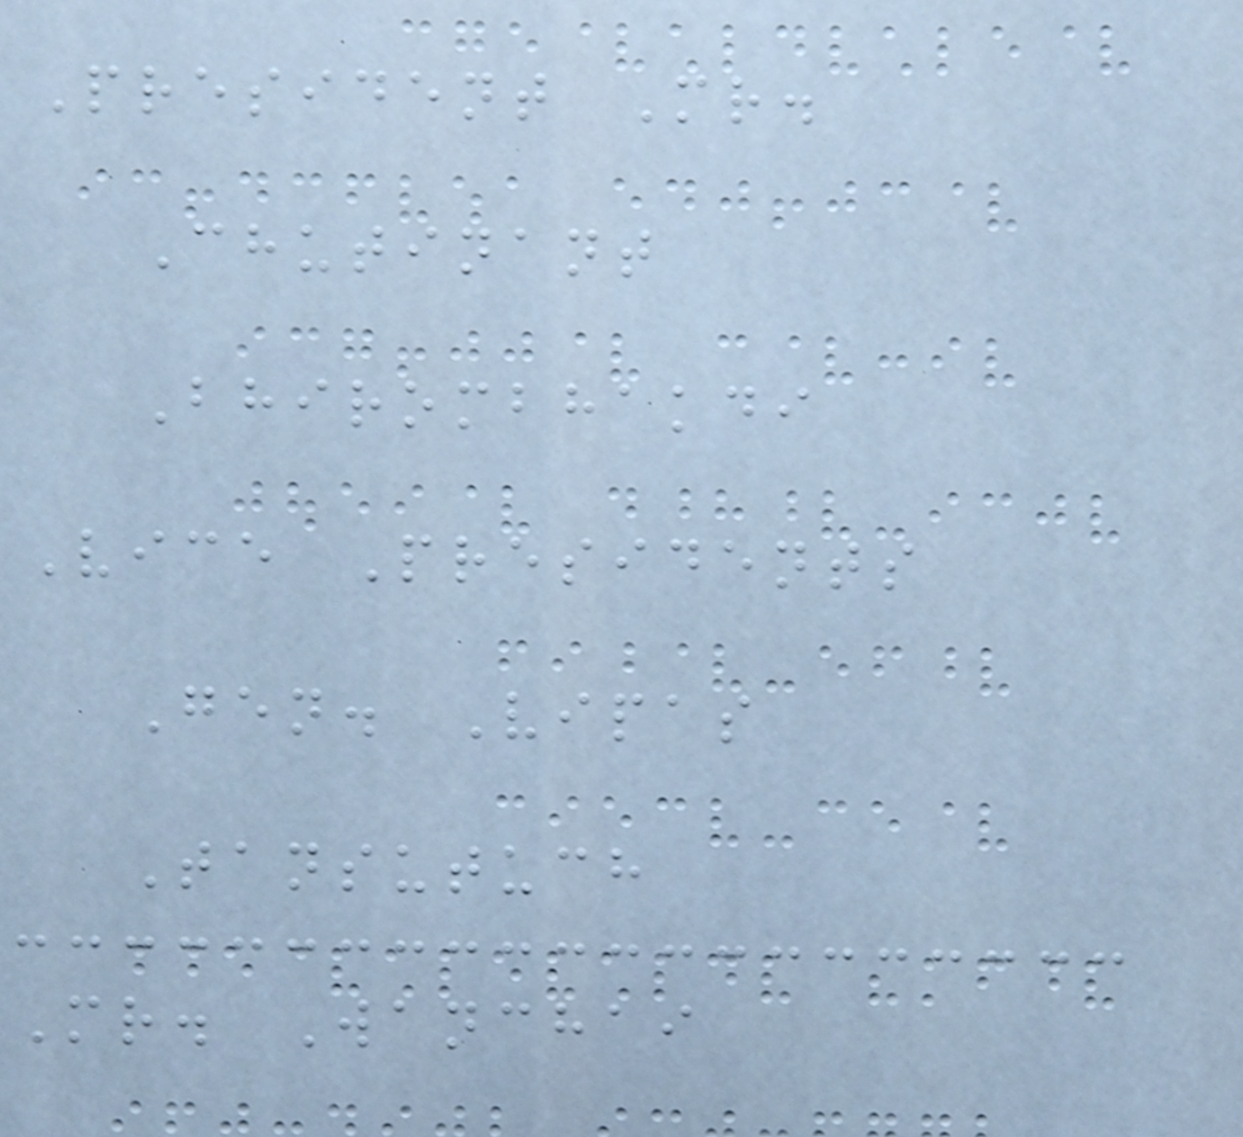President Mr.
Chutinant
Bhirombhakdi
Vice Presidents
Gen. Vipas
Tansutuch
Mr. Wanchai
